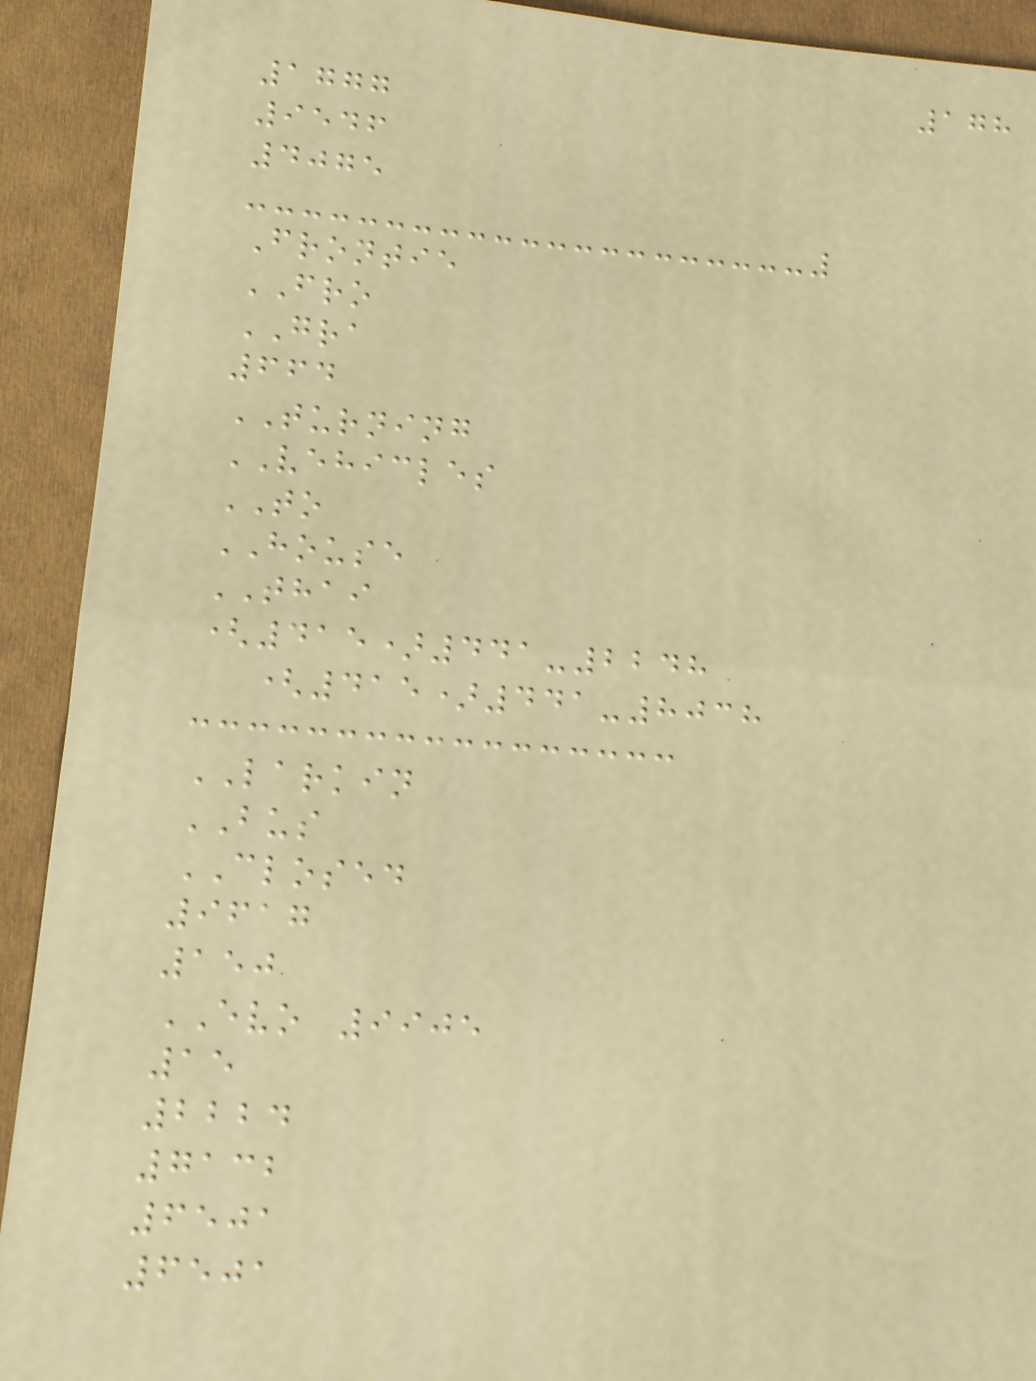178
1777
9546
4075
Frontie
FRO
GRA
664
TURNING
VEHICLES
TO
HOUSE
THAI
(415)441-2248
(415)441-8038
LARKIN
BUS
CLOSED
9617
150
EVO 9905
15
2224
7132
6501
6501
